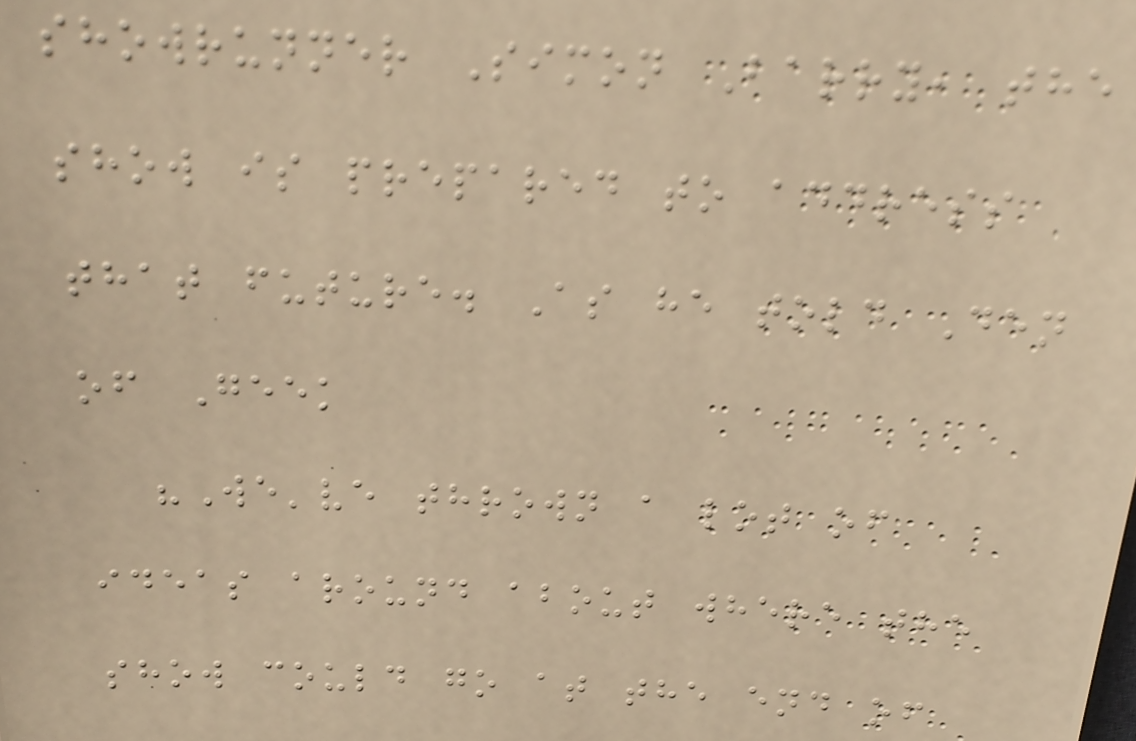showrunner Simon Barry, the
show is prepared to address
that future. As he told Den
of Geek
"We've thrown a lot of
ideas around about where the
show could go at the end of
